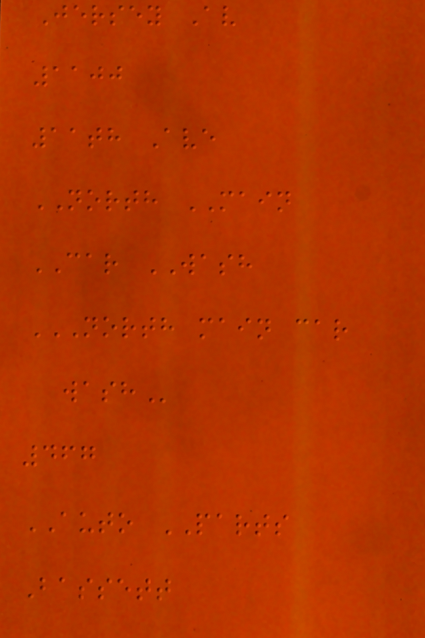Jersey Av
1100
11th Ave
NORTH MAIN
CAR WASH
NORTH MAIN CAR
WASH
467
AUTO PARTS
Bassett
